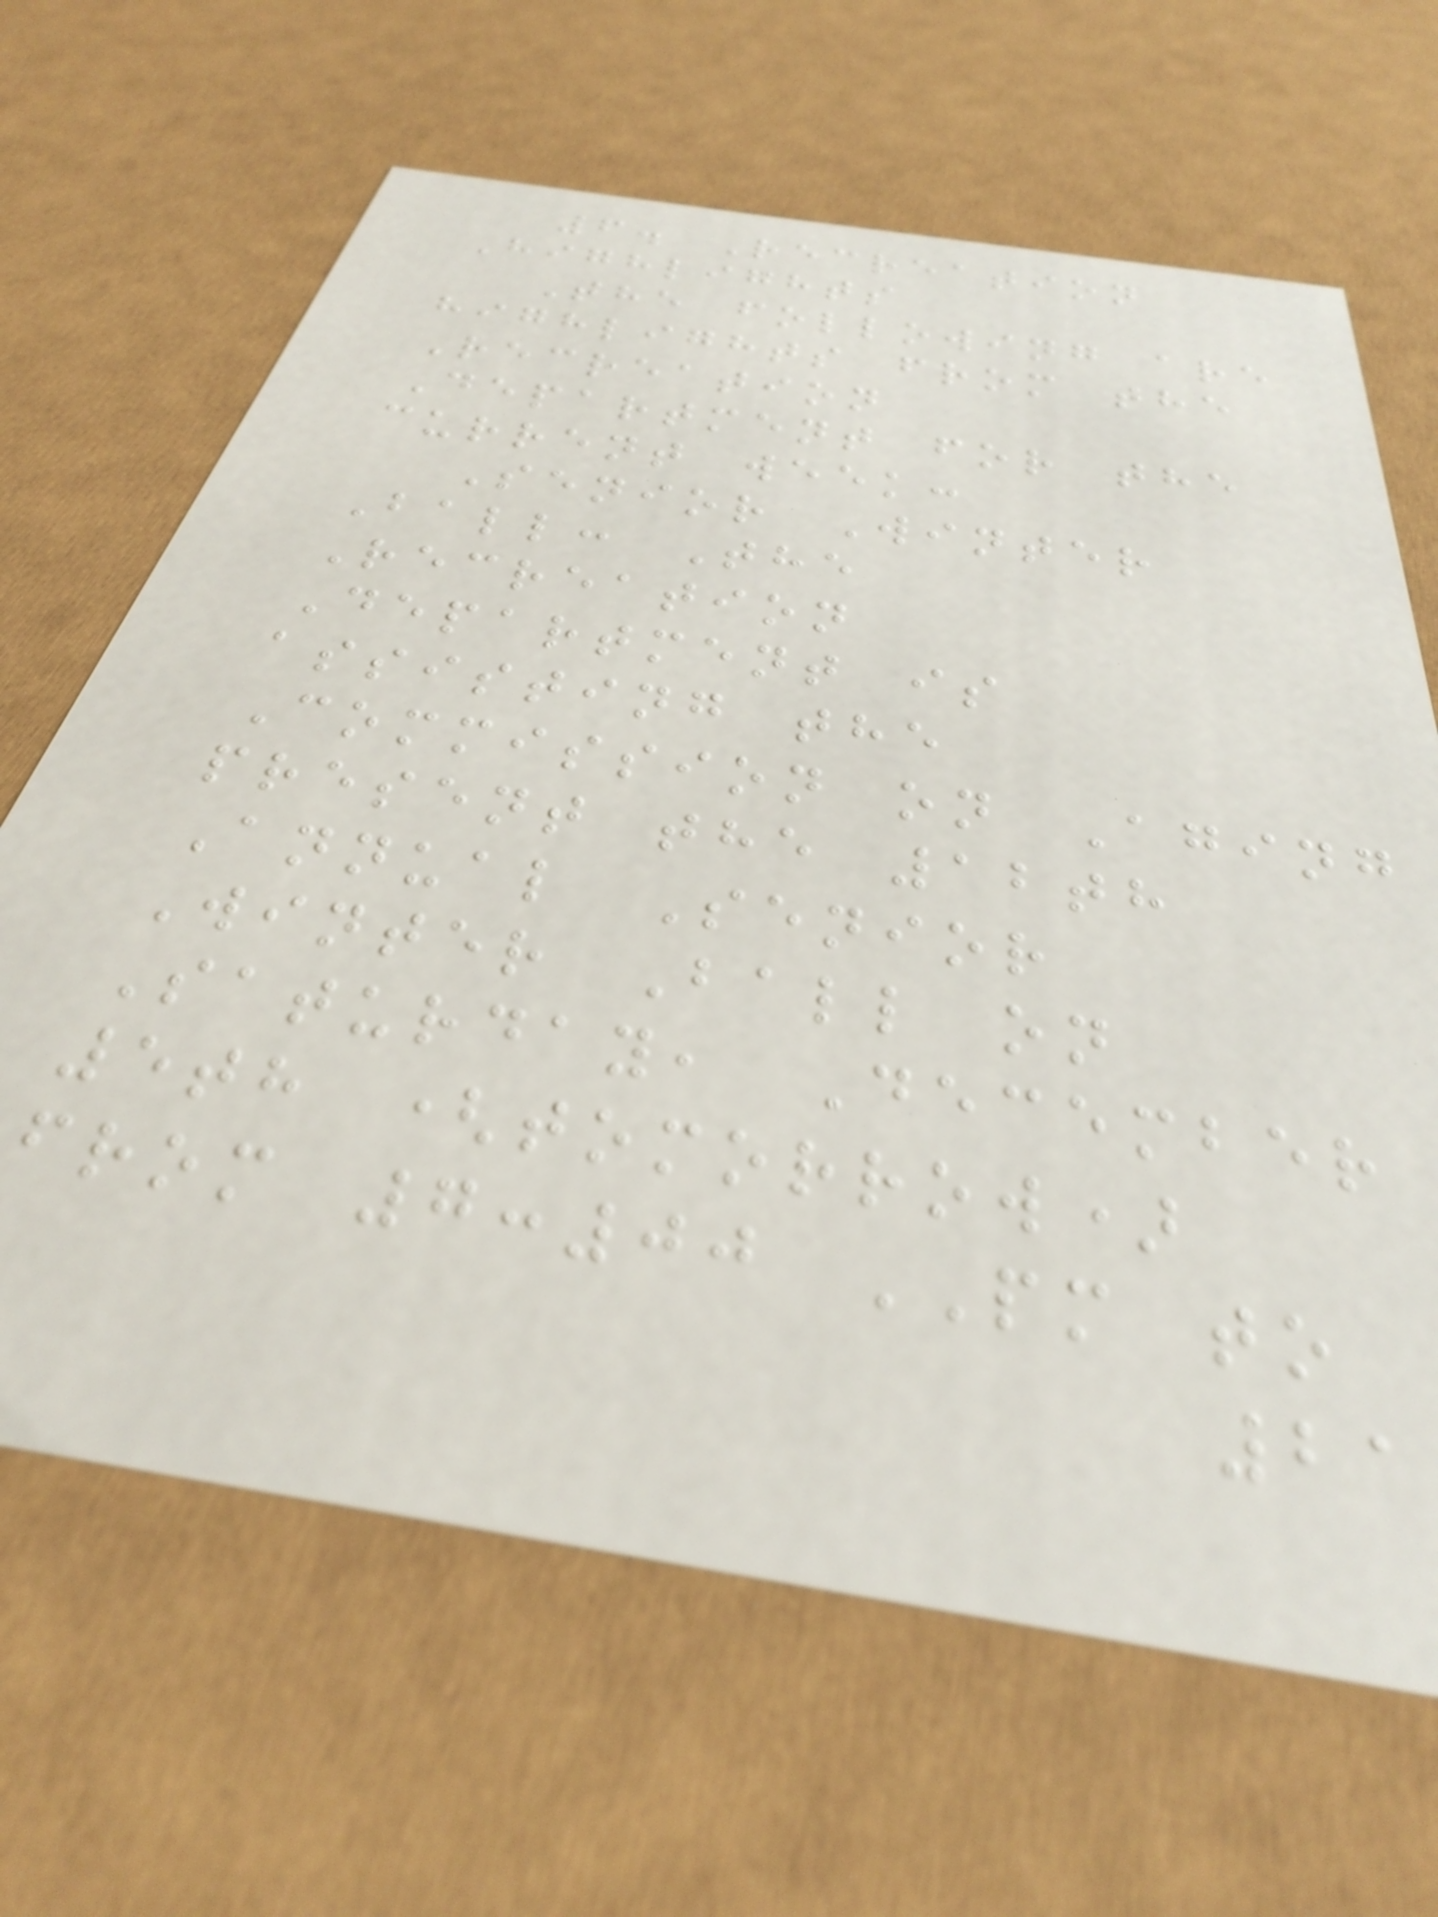6. Recreation
Highlights
The following are
highlights from the
Recreation
Department for the
current week:
Senior Winter
Ball: The
Recreation
Department is
assisting the
Commission on Aging
present the 12th
Annual Senior
Winter Ball on
Saturday, December
5th (tomorrow)
from 7:00 PM to
